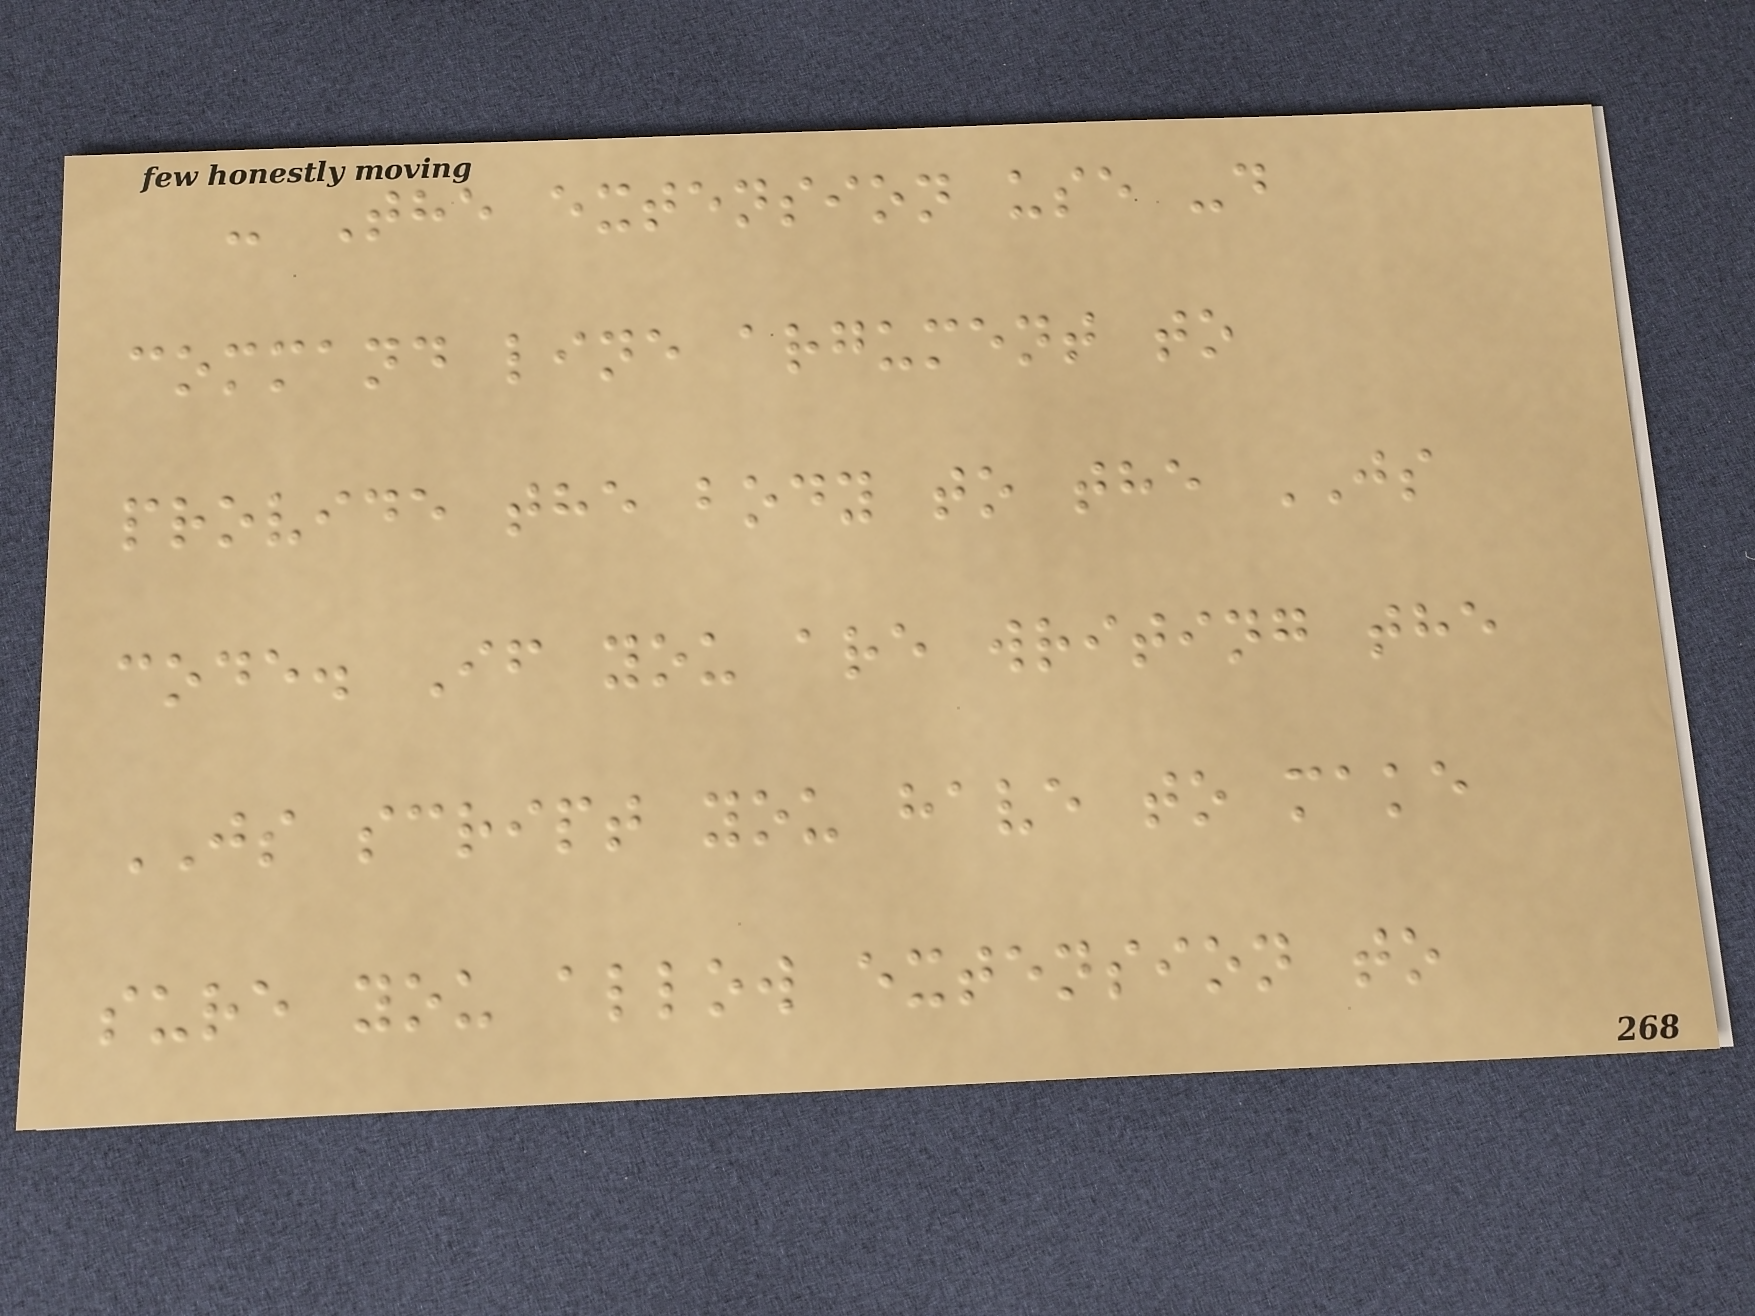- The extension use -d
command line argument to
provide the body to the JS
code. If you are writing the
JS script you have to make
sure you allow extension to
